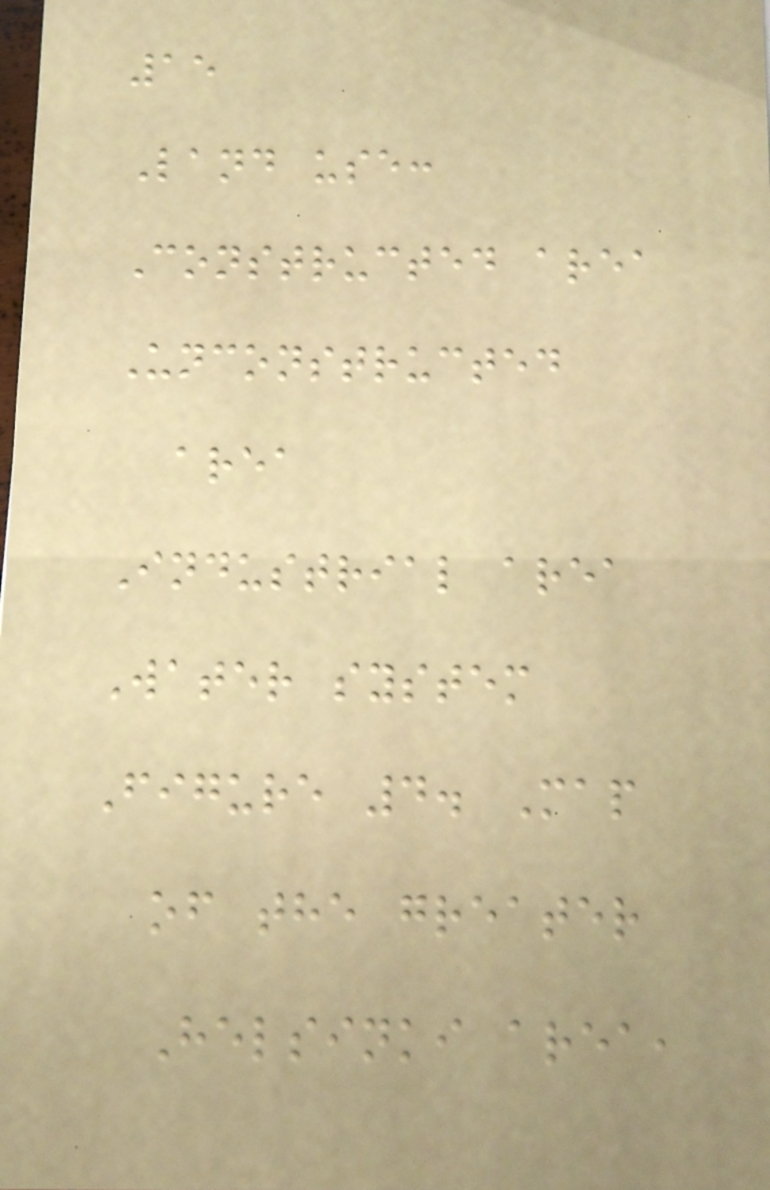15
Land use:
Constructed area
Unconstructed
area
Industrial area
Water system
Figure 4. Map
of the greater
Helsinki area,
